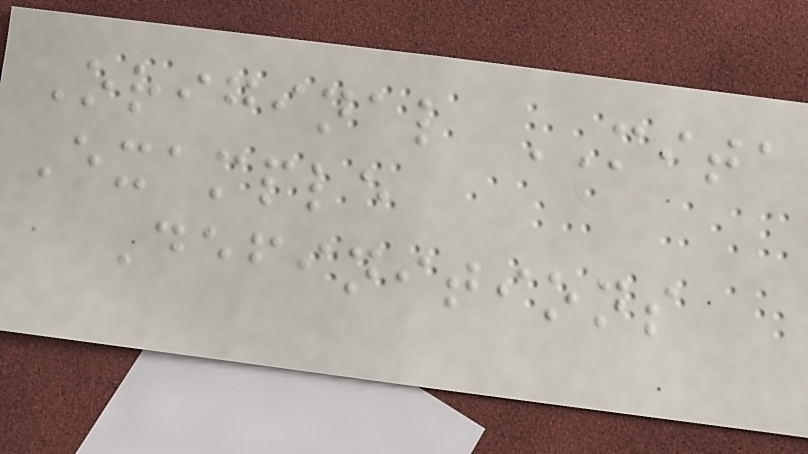Original MITA
Example
Definitions
